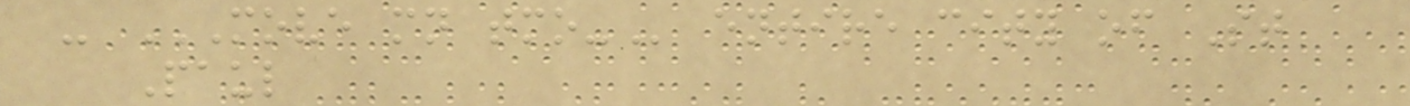- MOVE MN TMO- entire city of St
Paul
